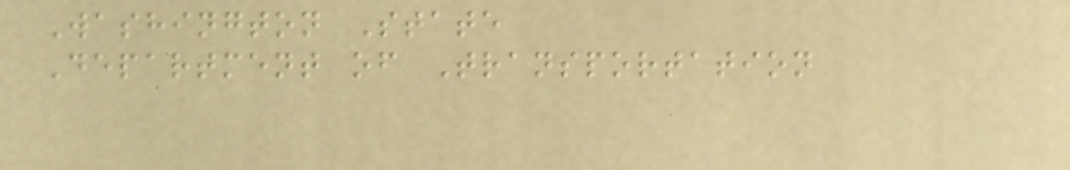Washington State
Department of Transportation
